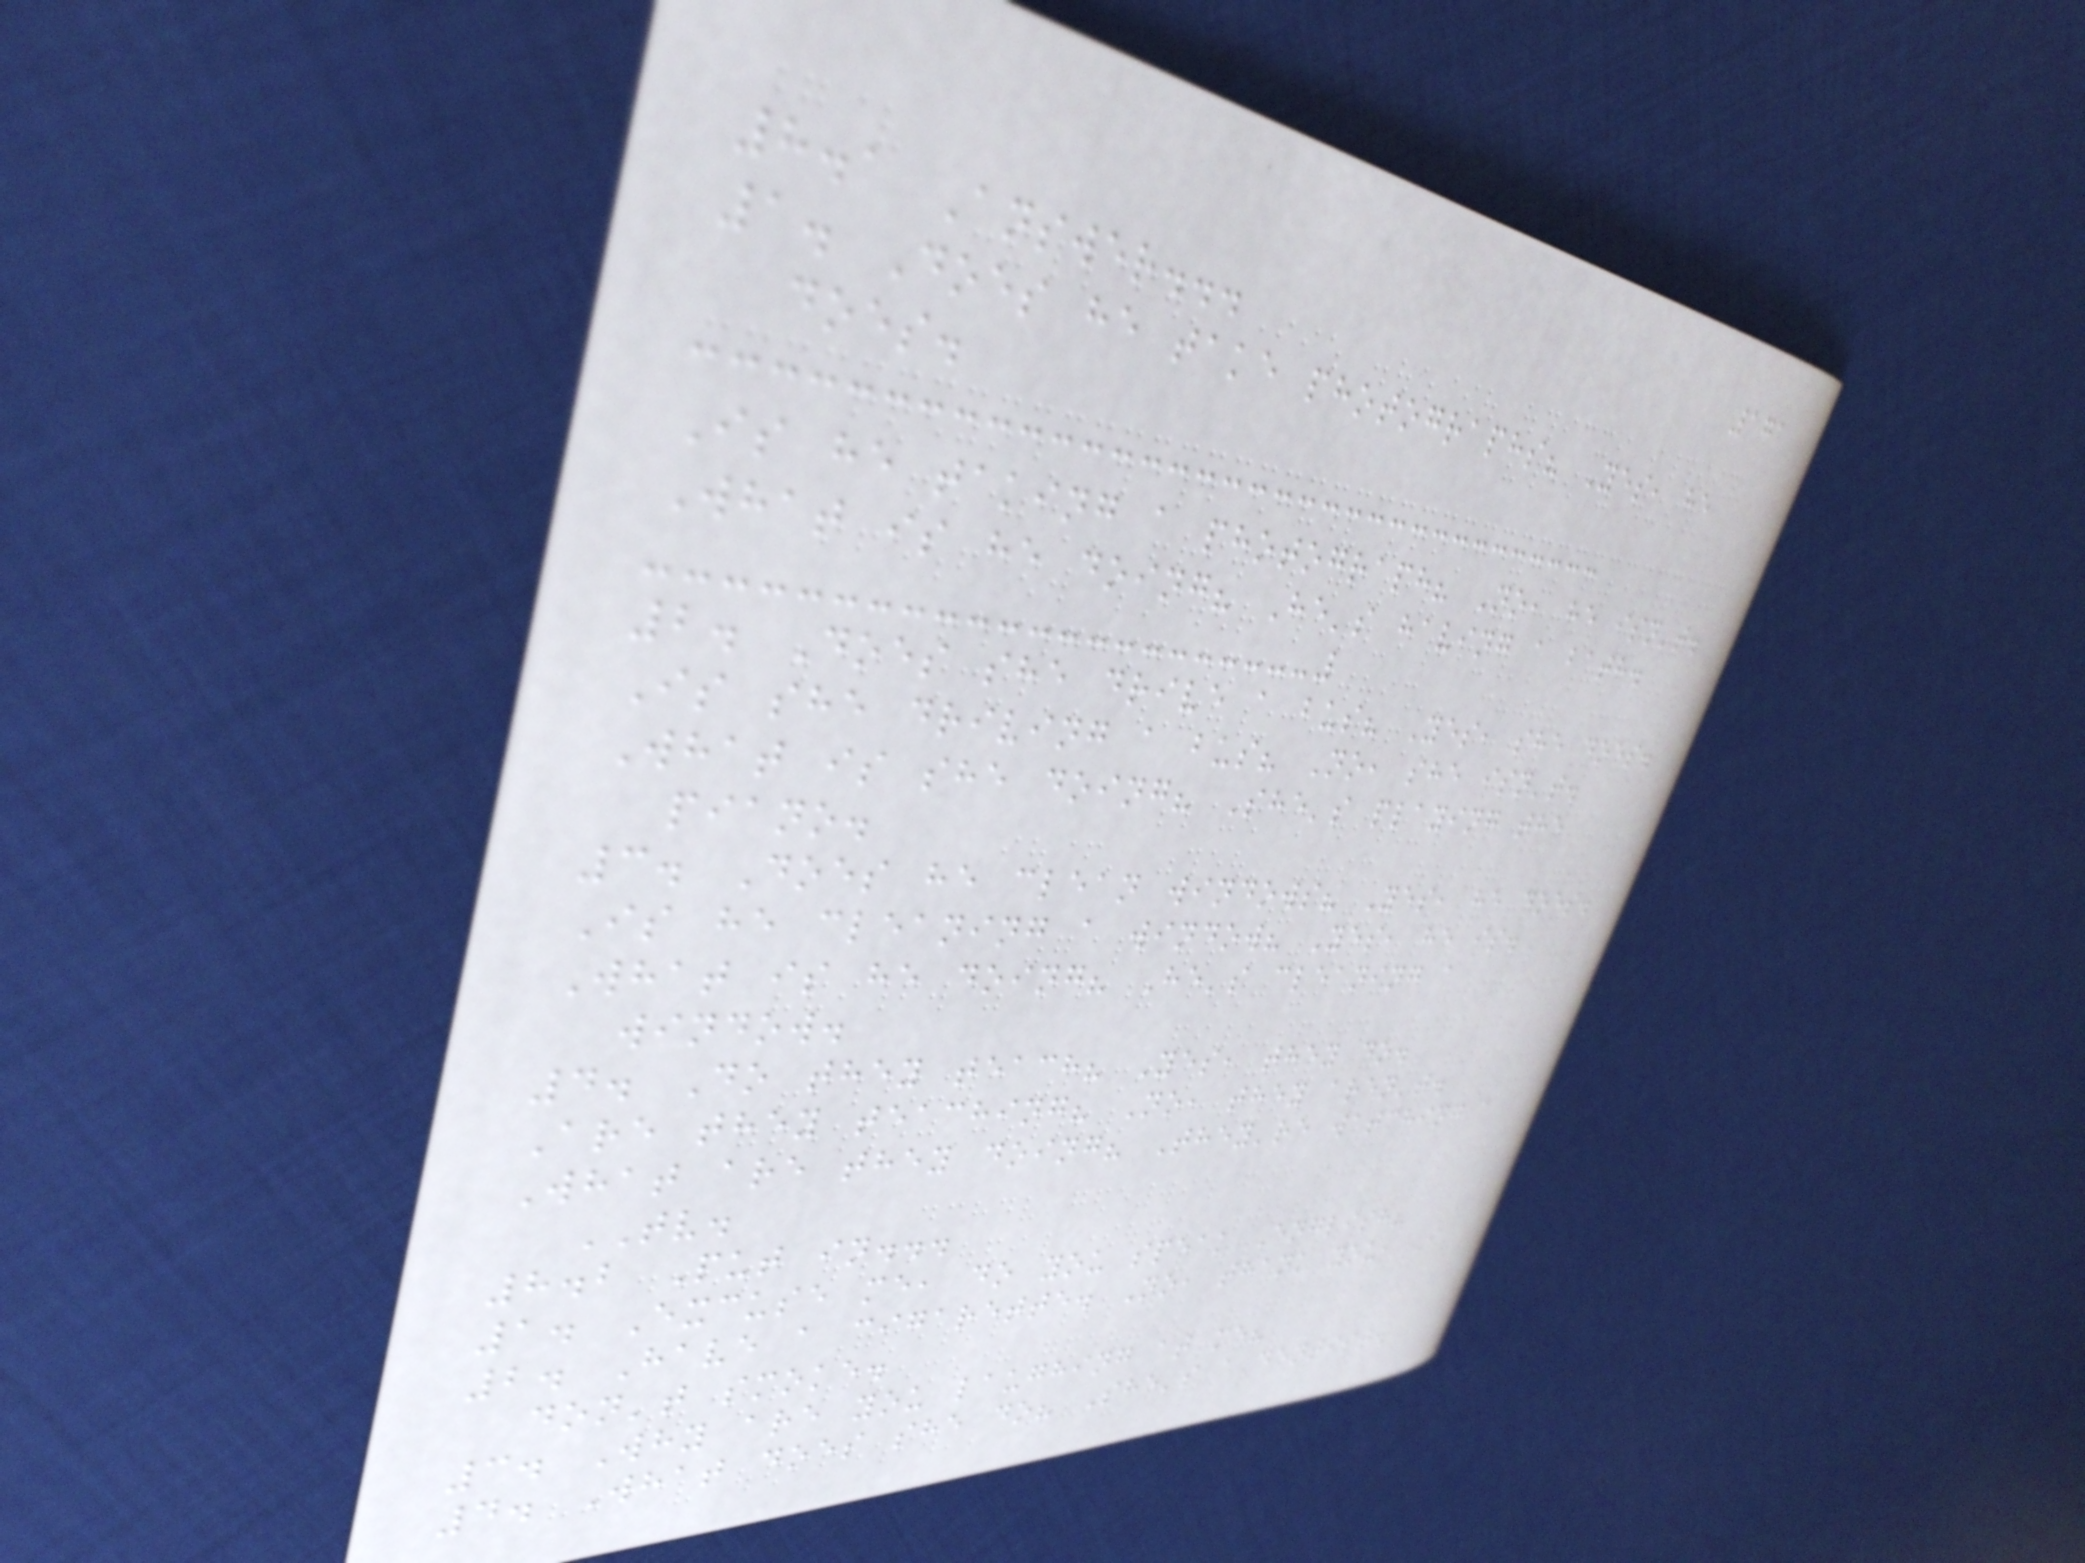171
8.1 Answer...
1. Does he take photographs? Yes, he
does.
Is he taking a photograph? No, he isn't.
What is he doing? He's having a bath.
2. Does she drive a bus? Yes, she does.
Is she driving a bus? No, she isn't.
What is she doing? She's playing the
piano.
3. Does he clean windows? Yes, he does.
Is he cleaning a window? Yes, he is.
What is he doing? He's cleaning a
window.
4. Do they teach? Yes, they do.
Are they teaching? No, they aren't.
What are they doing? They're watching a
TV.
8.2 Put in...
1. Excuse me, do you speak English?
2. Have a cigarette. No, thank you, I
don't smoke.
3. Why are you laughing at me?
4. What does she do? She's a dentist.
